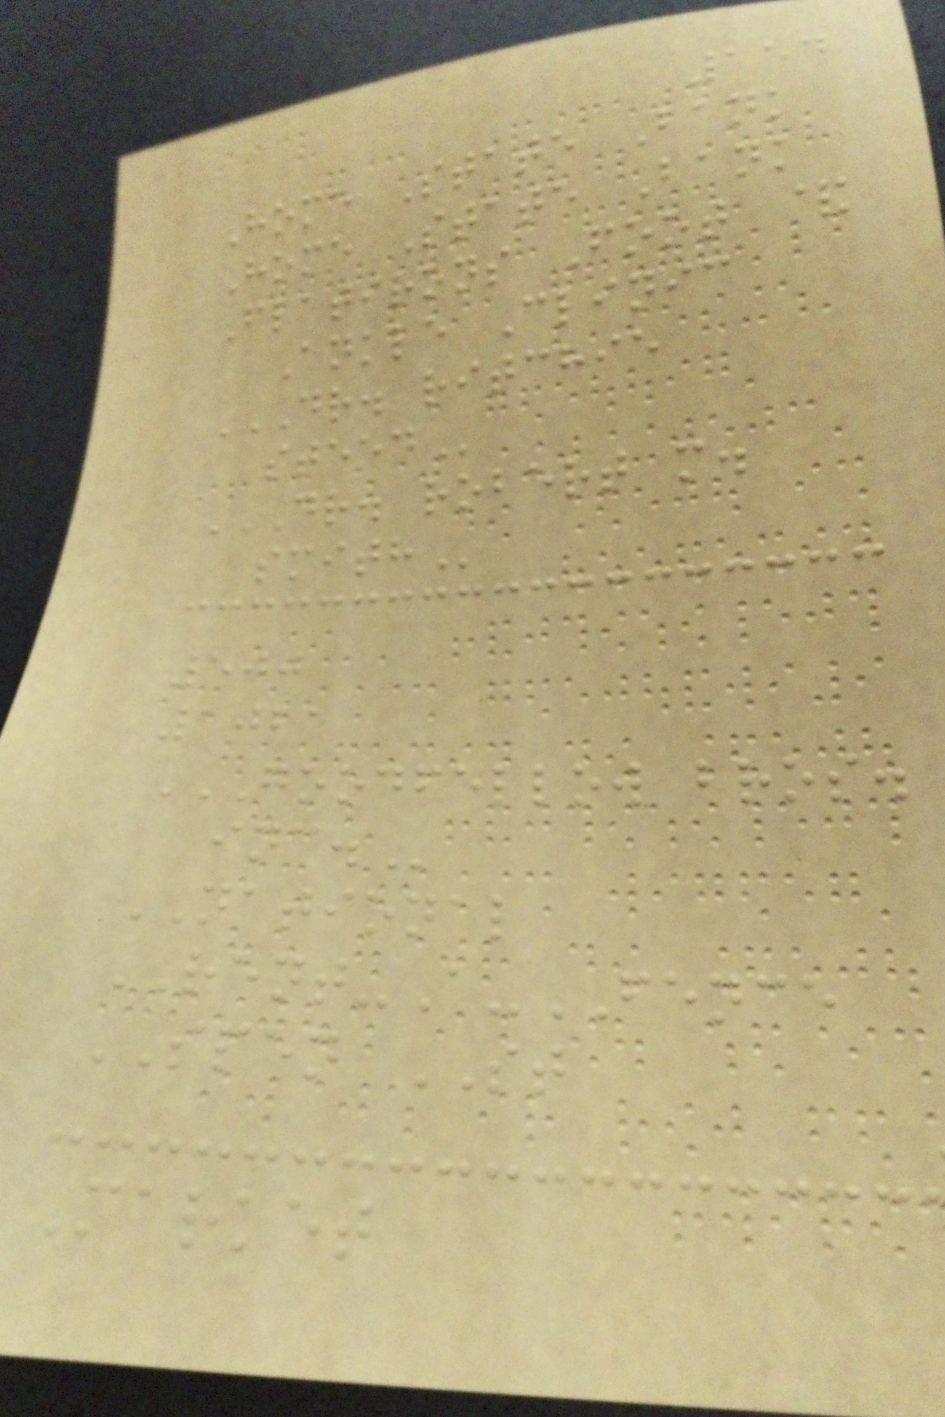154
Home State Bank
Home State Bank
Flatirons Foot &
Ankle Clinic
DR. RITCHIE
STEED
DR. ROBERT M.
SMITH
500
1021
GOODFELLOW BROS.
INC.
NATIONAL
RENT-A-FENCE
SPEN ST
Market
